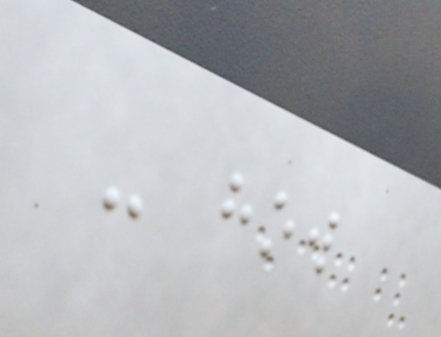- how
